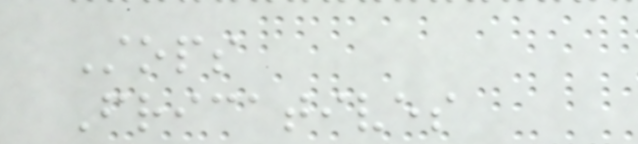Stops
Fricatives
